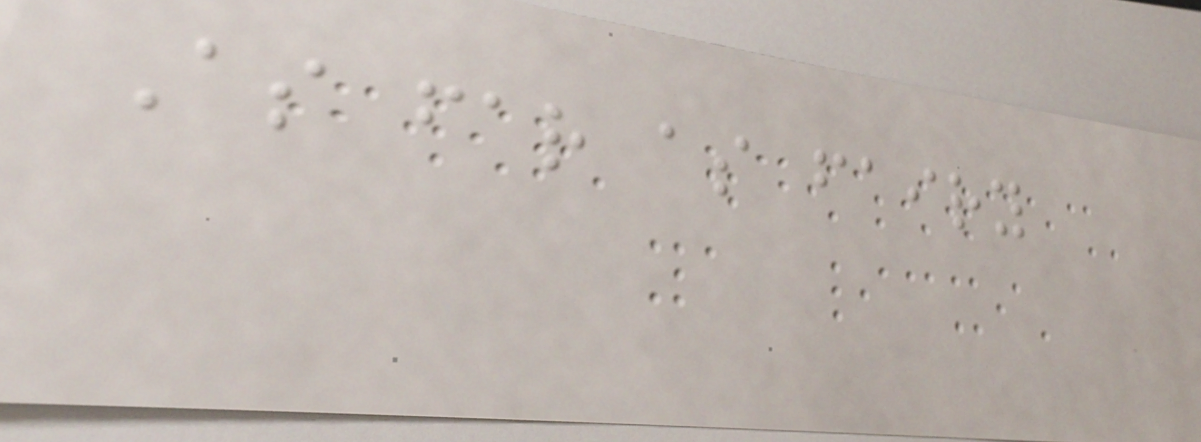As far as fairy
